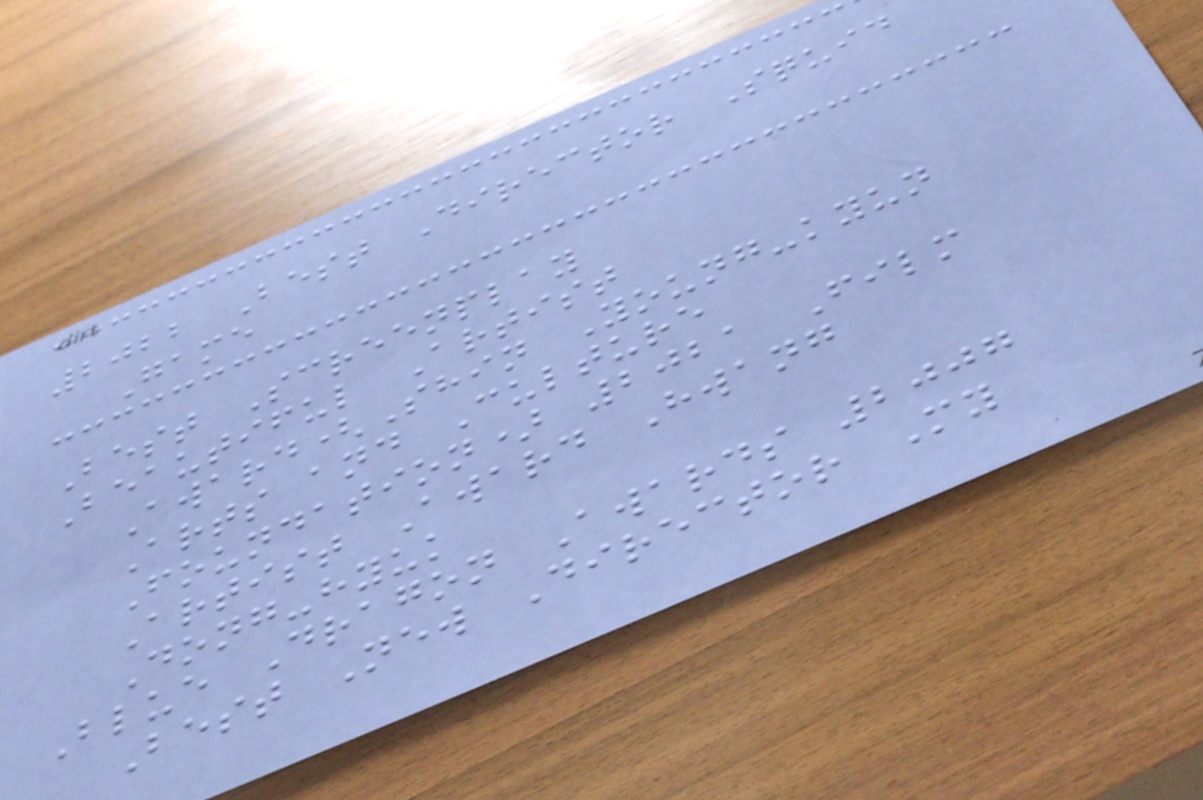2022 Best Director Squid
Game
Best Screenplay
Beautiful Artist
Award(Shin Young-kyun
Arts and Culture
Foundation) 2021 Film
Artist Award Hwang
Dong-hyuk
Blue Dragon Awards 2007
Best New Director My
